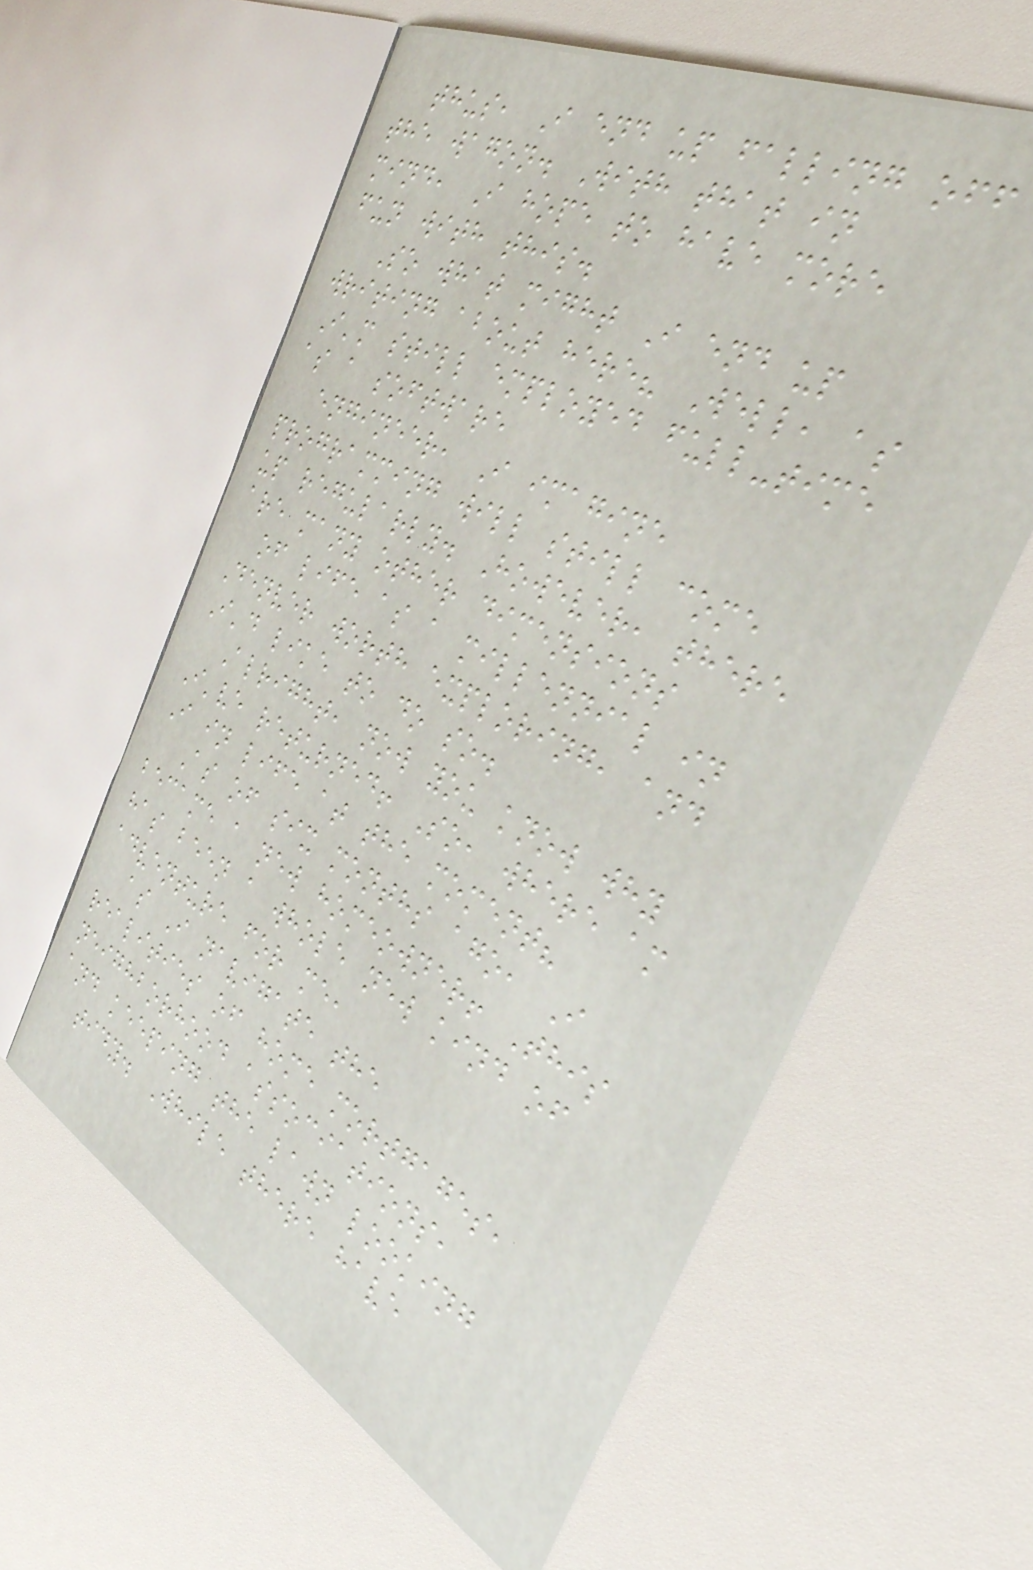thus, I end up falling off
the wagon. With that in
mind, I hope to have more
fun with this.
So what might I end up
writing about here? Well, as
I'm still employed full-time
as a software
engineer, I imagine
programming will still come
up regularly. However, there
are many other dimensions
of life as a millennial in
Denver worth exploring, and
I'd like to do so.
Alright, now you know why
I've returned! So, where am
I in life at the moment?
As of six months ago, I
became a new homeowner! This
has been a whole new kind of
adventure for me,
as I navigate the
realities of home mortgages,
neighborhood associations,
and keeping the lawn looking
tidy. While there have
